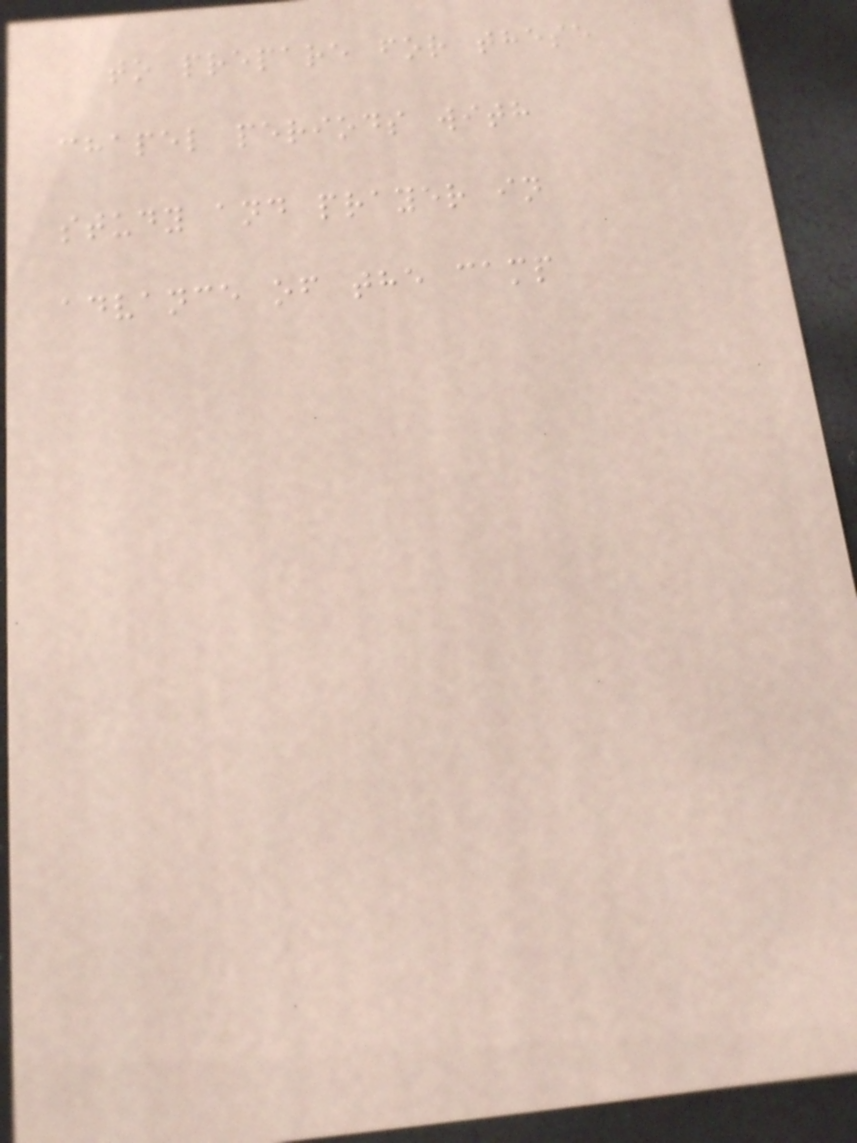to prepare for these
chapel periods with
study and prayer in
advance of the camp
